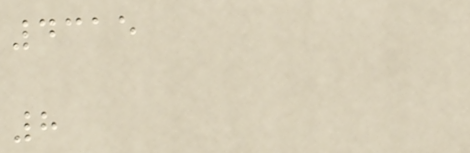4315
8
